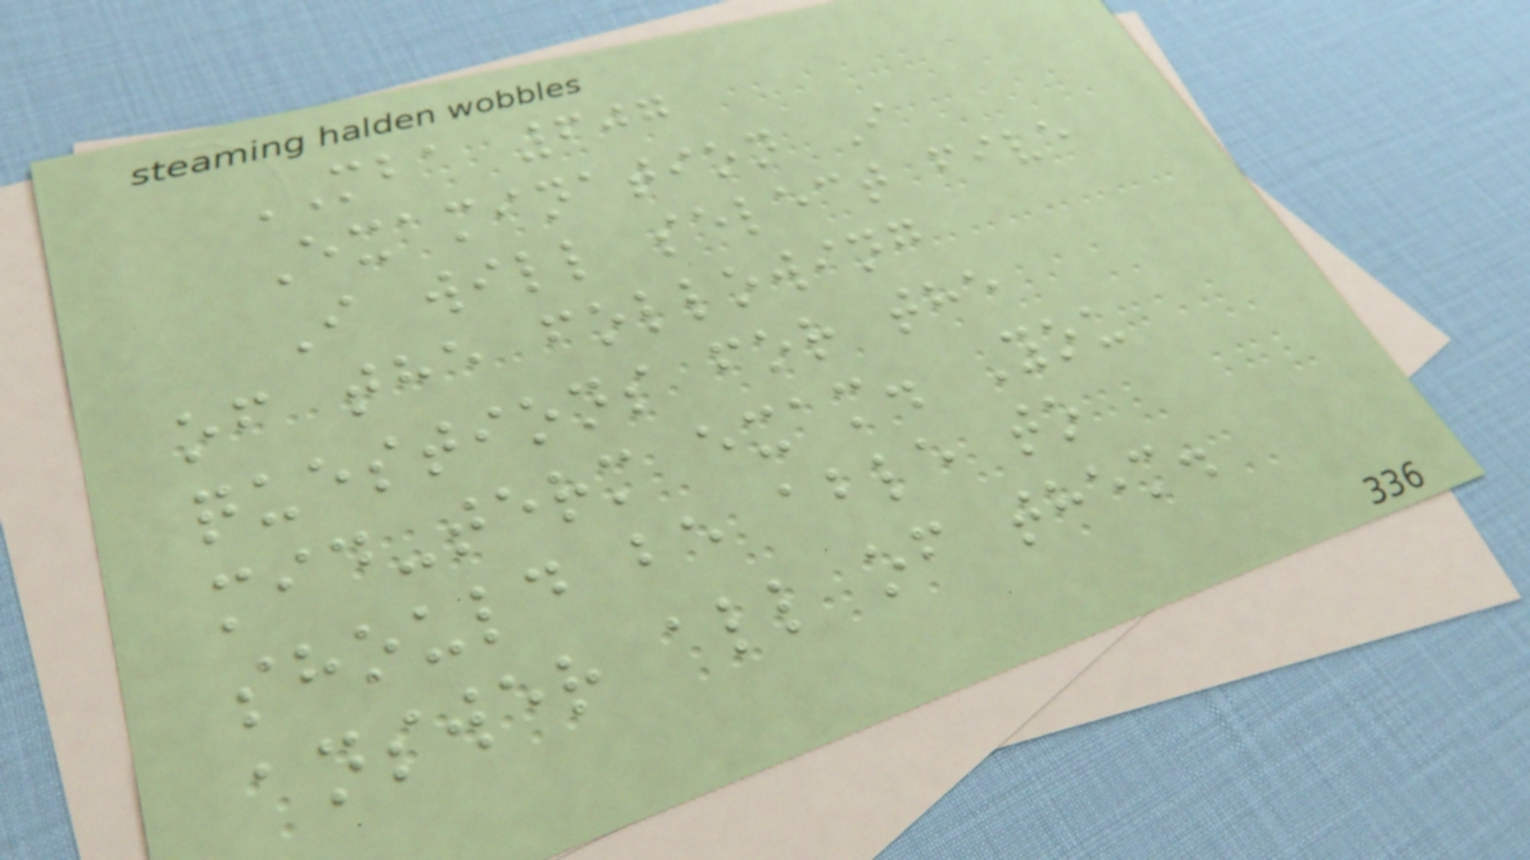MBA 607
Examination I
I will select five
of the following
questions for the
mid-term exam. You
should be able to
answer all of them.
